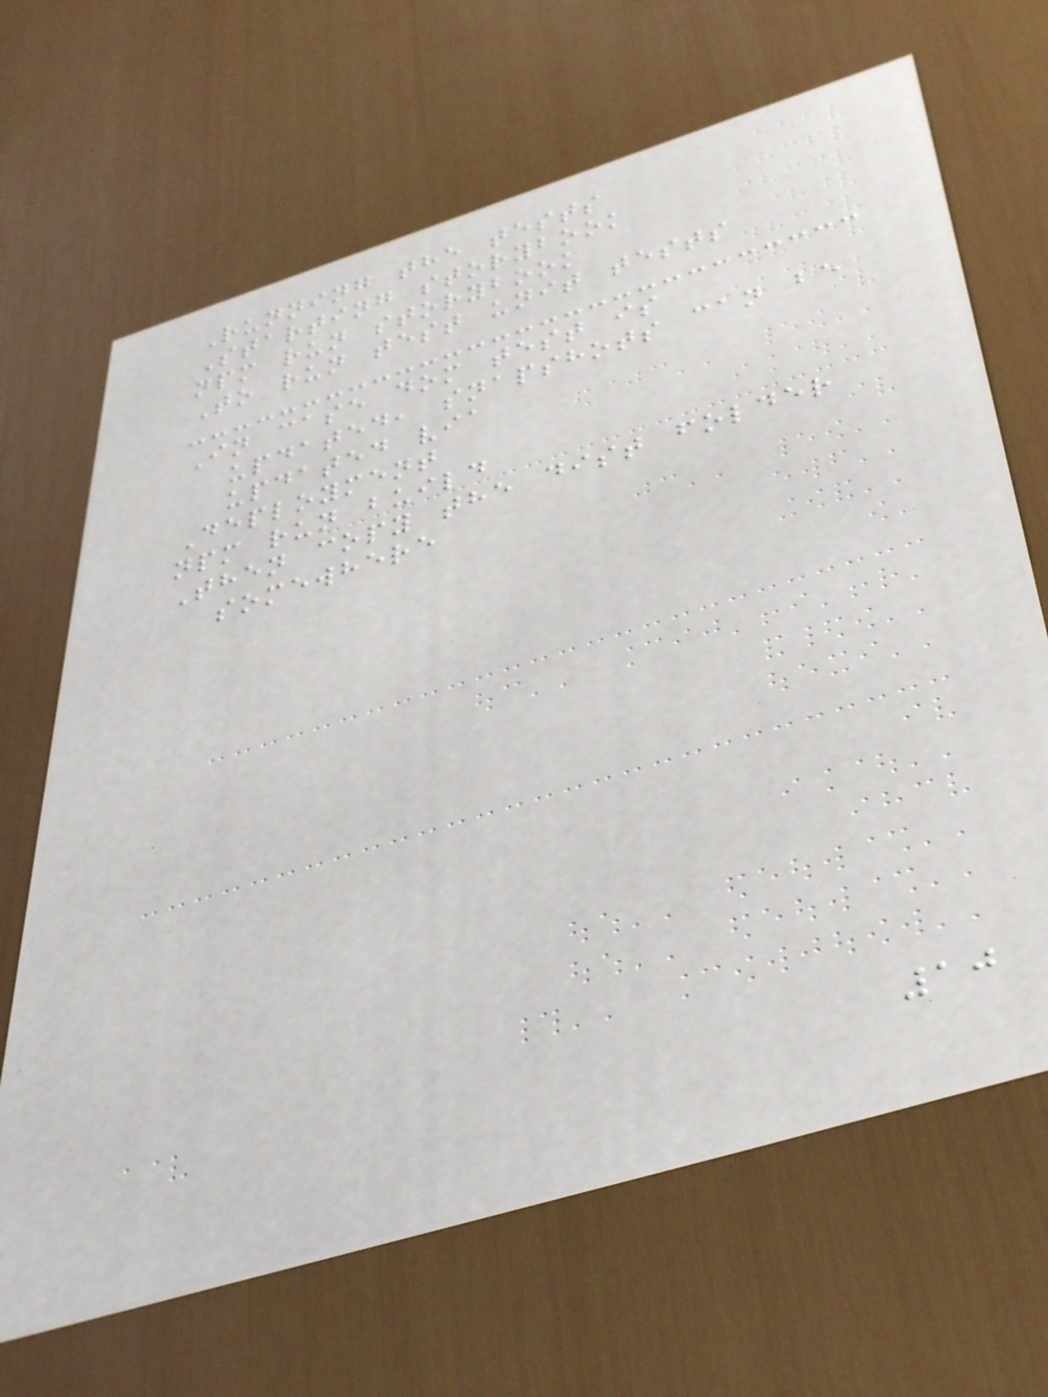Running the tests
Starting storybook
npm run storybook
To run test unit tests
In case dom test is
updated, snapshots can be
updated via
Deployment
npm run build
Then copy the dist folder
somewhere
10
